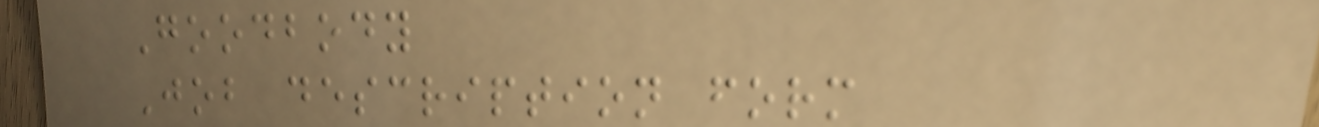Goodbody
Job description form
